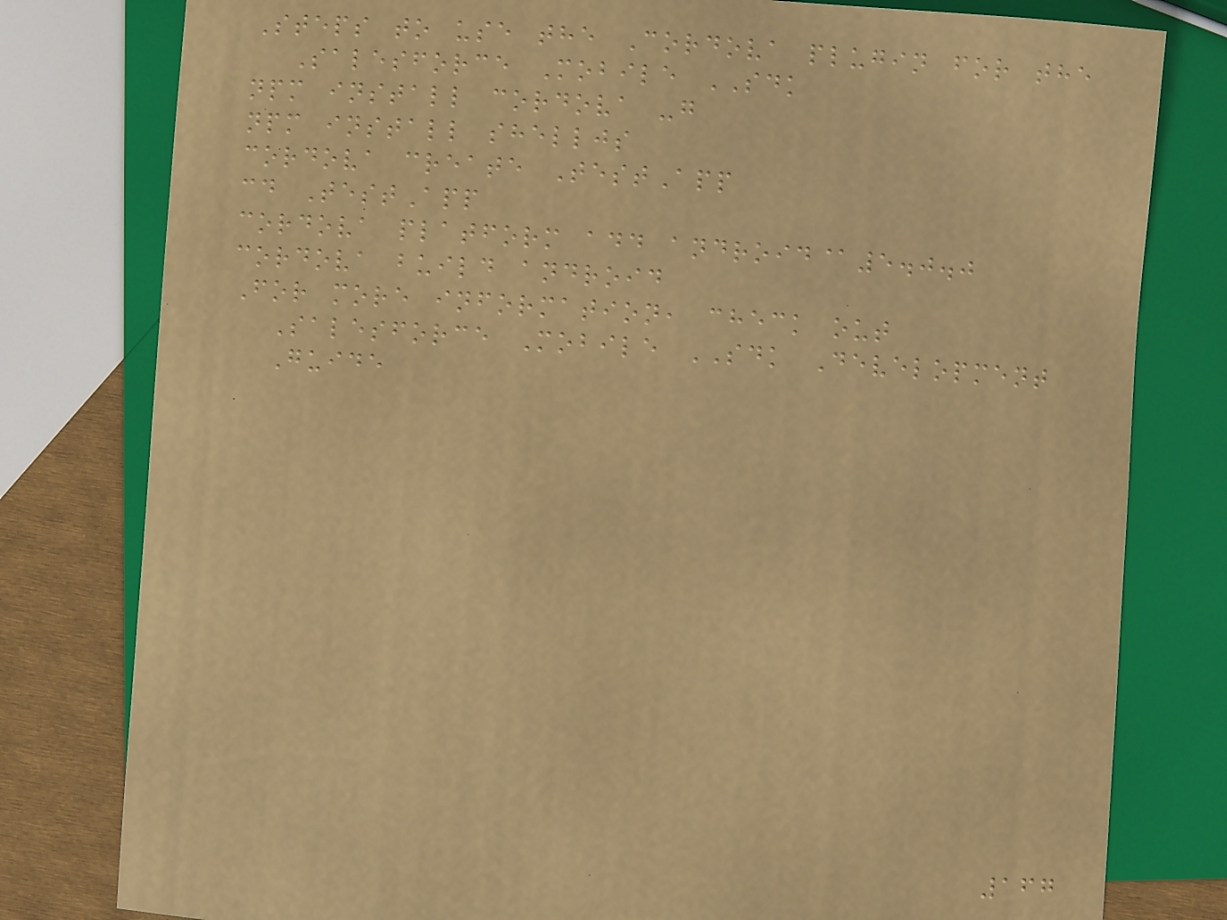Steps to use the Cordova plugin for the
Salesforce Mobile SDK
npm install cordova -g
npm install shelljs
cordova create TestApp
cd TestApp
cordova platform add android@5.0.0
cordova build android
For more information, check out
Salesforce Mobile SDK Development
Guide
167
